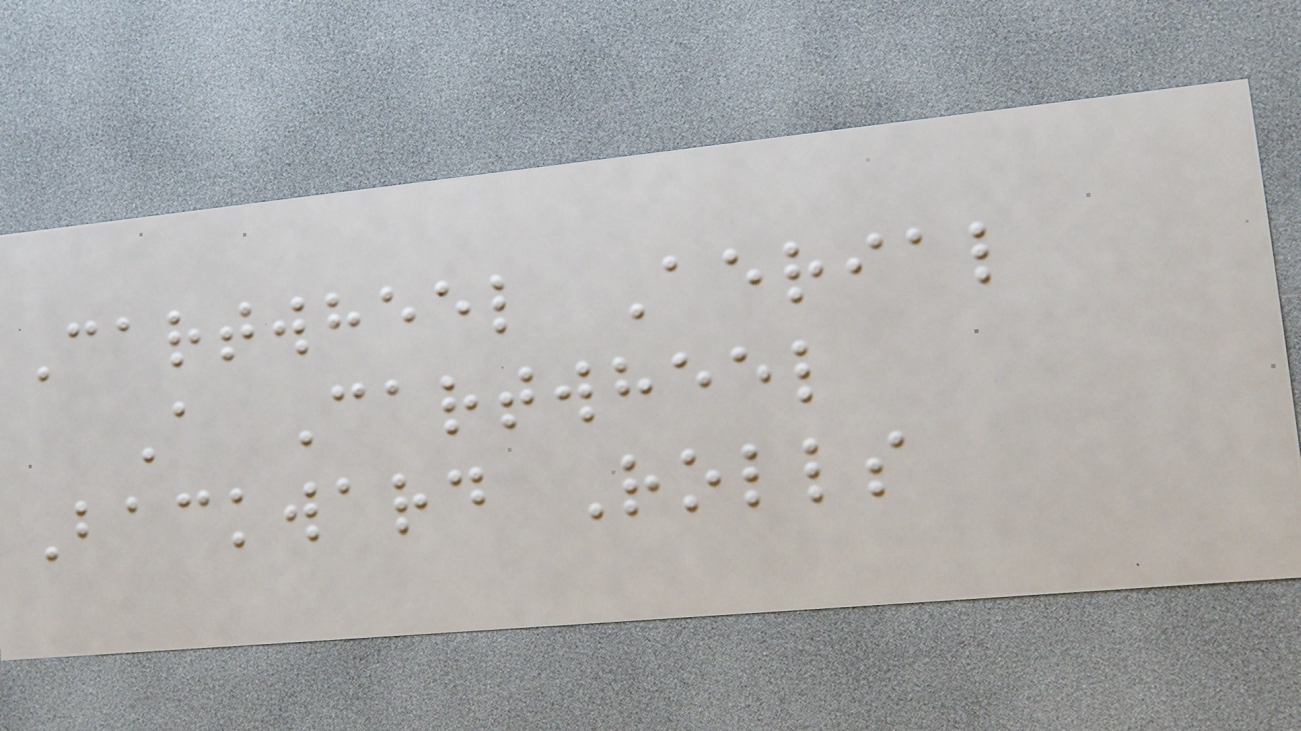Cartwheel Aerial
A Cartwheel
Backward Rolls
